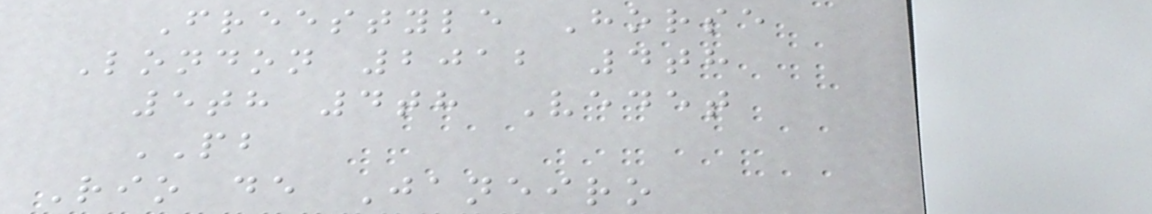Freestyle Horse
London 2012 4th
5th 4th Vedet
PB
Rio de Janeiro
